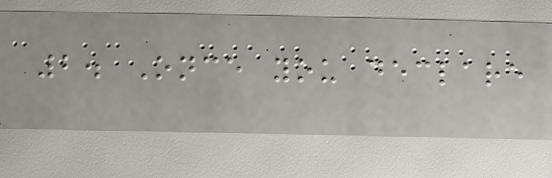2. Once you declare
